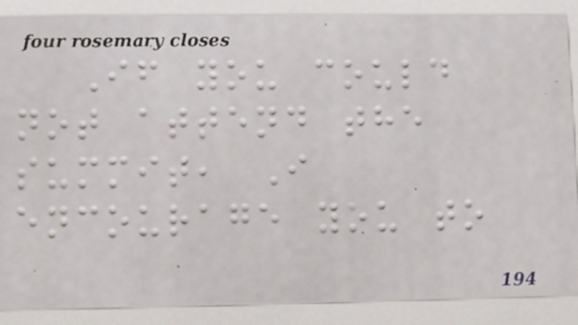If you could
not attend the
summit, I
encourage you to
